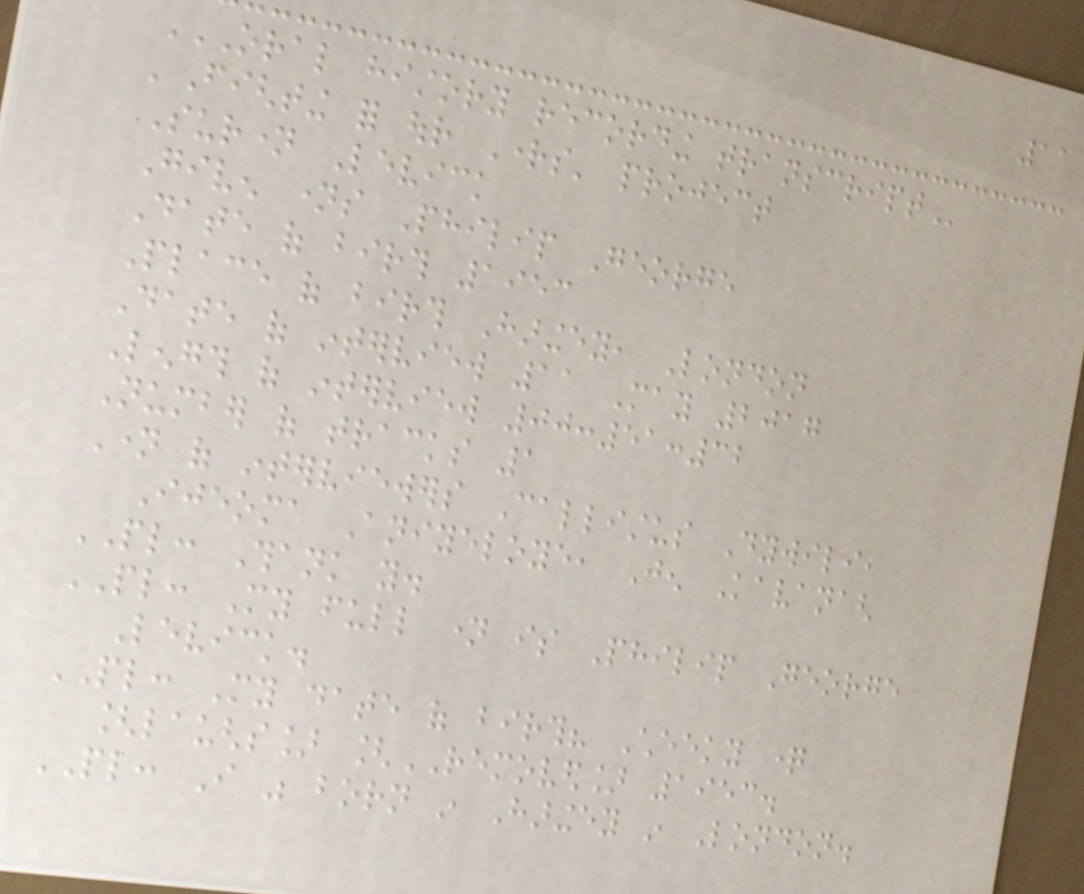11
ORAL HISTORY RECORDING TRANSCRIPT
'Fighting for our Rights' project
Surname Levick
Given names Philip George
Date of birth 1953
Place of birth Haringey, London
Date of interview 11 May 2017
Length of interview 00:51:32
Number of tracks 1
Name of interviewers Callistus Dywili,
Ijeoma Aniyeloye, Jen Kavanagh
PL: Thank you.
PL: My full name is Philip George
Levick.
PL: My date of birth? Cheeky question
[laughs] [REMOVED] 1953.
PL: I was born in Haringey in London.
